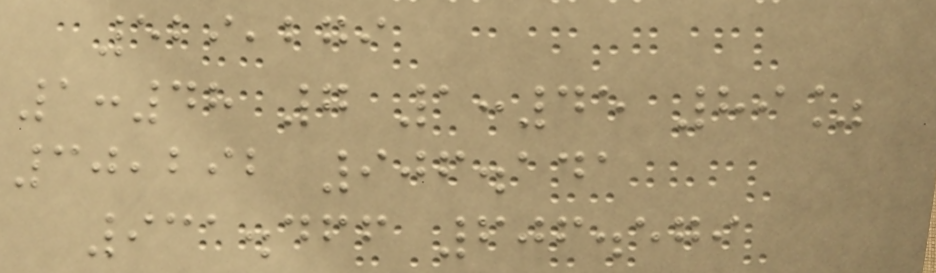529,279
1:48 7 1:45 89%
30,292 906.141
931.466 606.579
